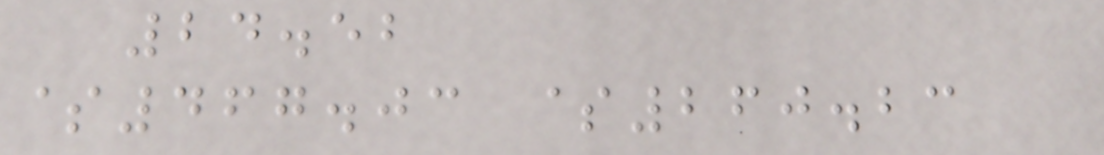24.52
$467.03 $260.23
